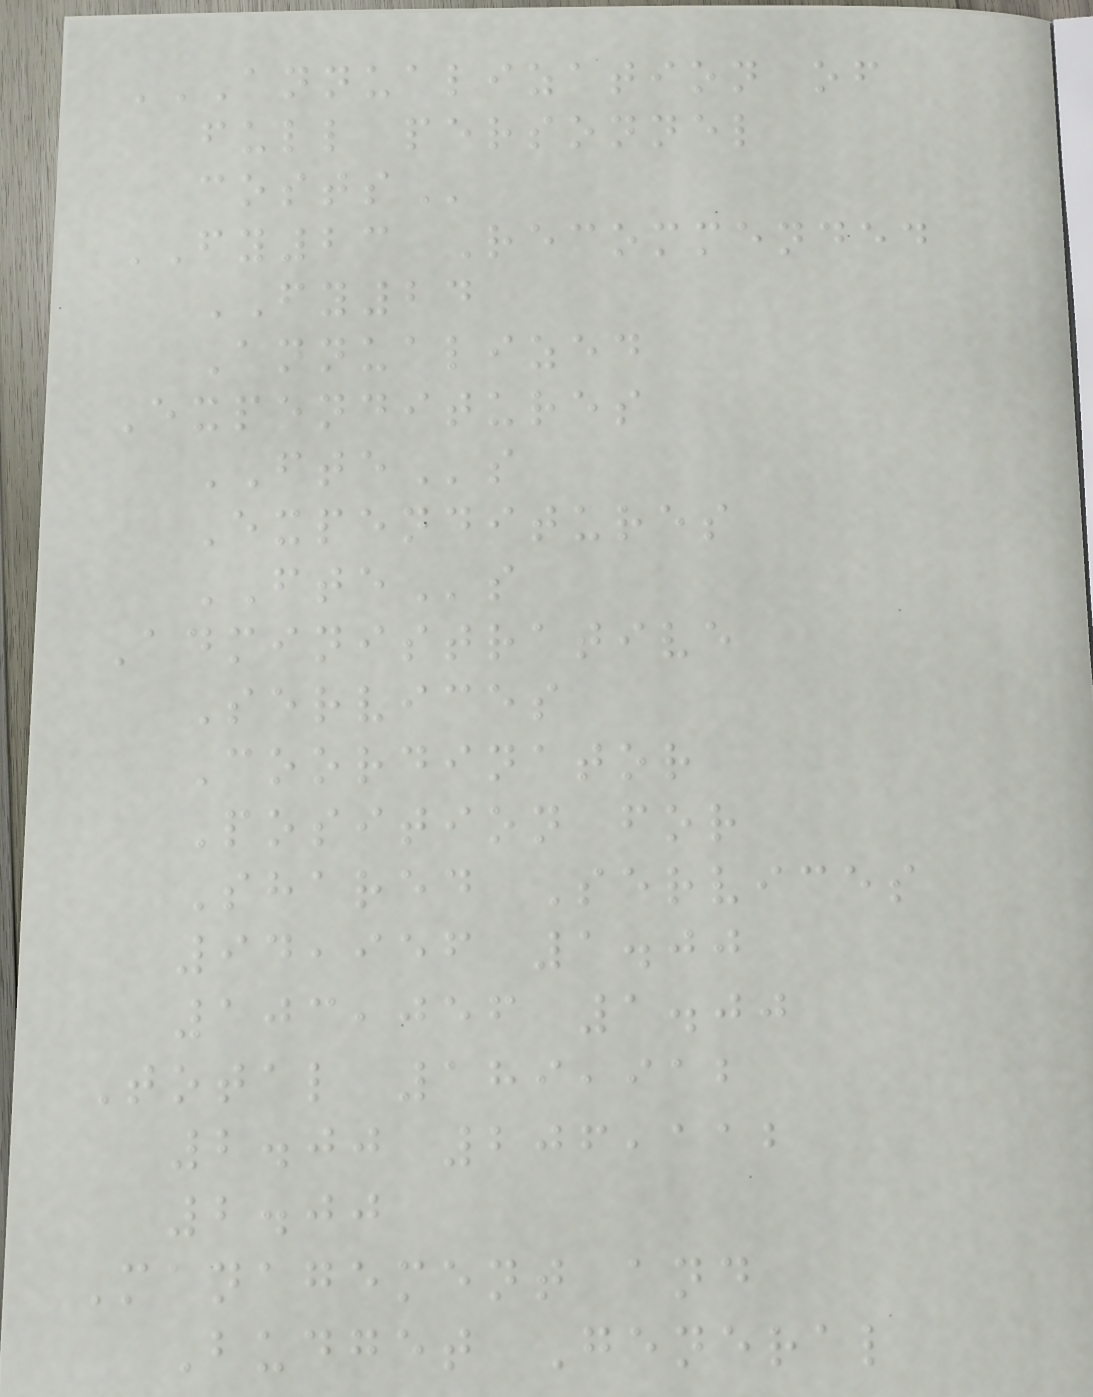ANNUALIZATION OF
FULL PERSONNEL
COSTS
FY23 Recommended
FY24
Annualized
Expenditures
FTEs
Expenditures
FTEs
Administrative
Services
Coordinator
Position for
Shared Services
94,956 1.00
103,056 1.00
Total 189,912
2.00 206,112
2.00
Management and
Budget General
